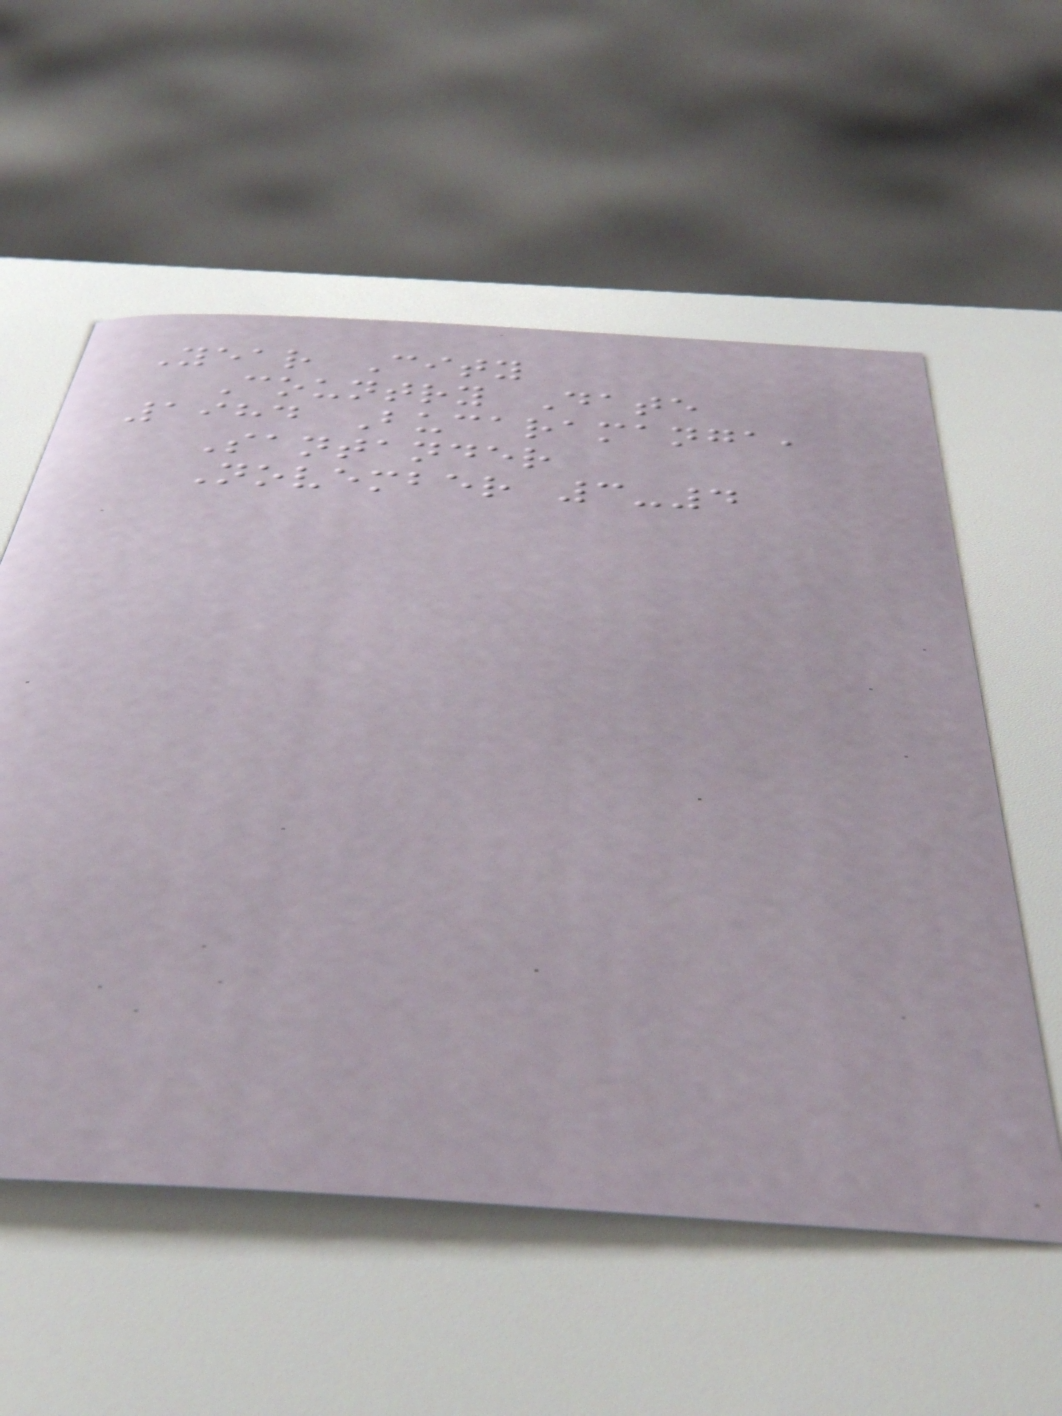Year City
Country Date
1984 Bucaramanga,
Santander
November 3-4
